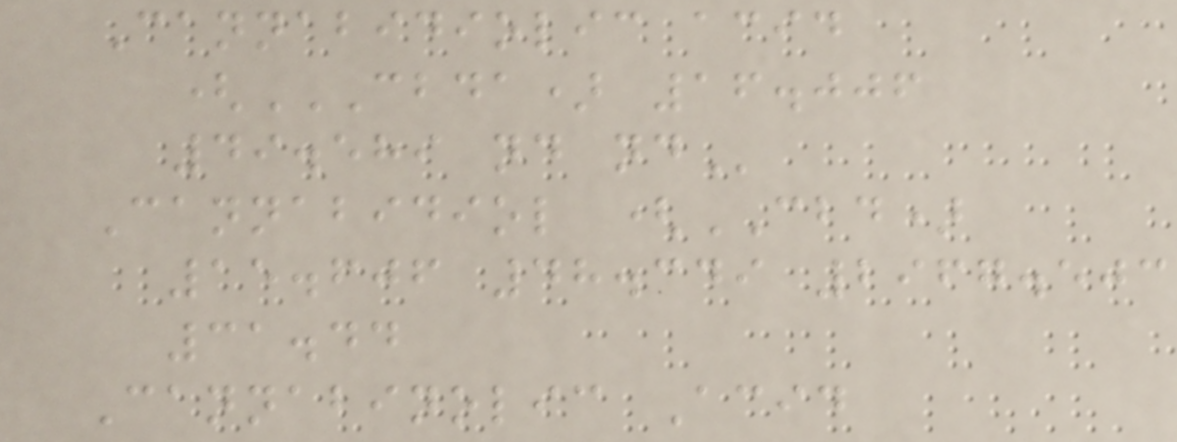Cannabidiolic acid
(CBDA) 16.006
49.589 ND ND
Cannabidiol (CBD)
15.606 48.349 2967.503
31.44
Cannabinolic Acid
